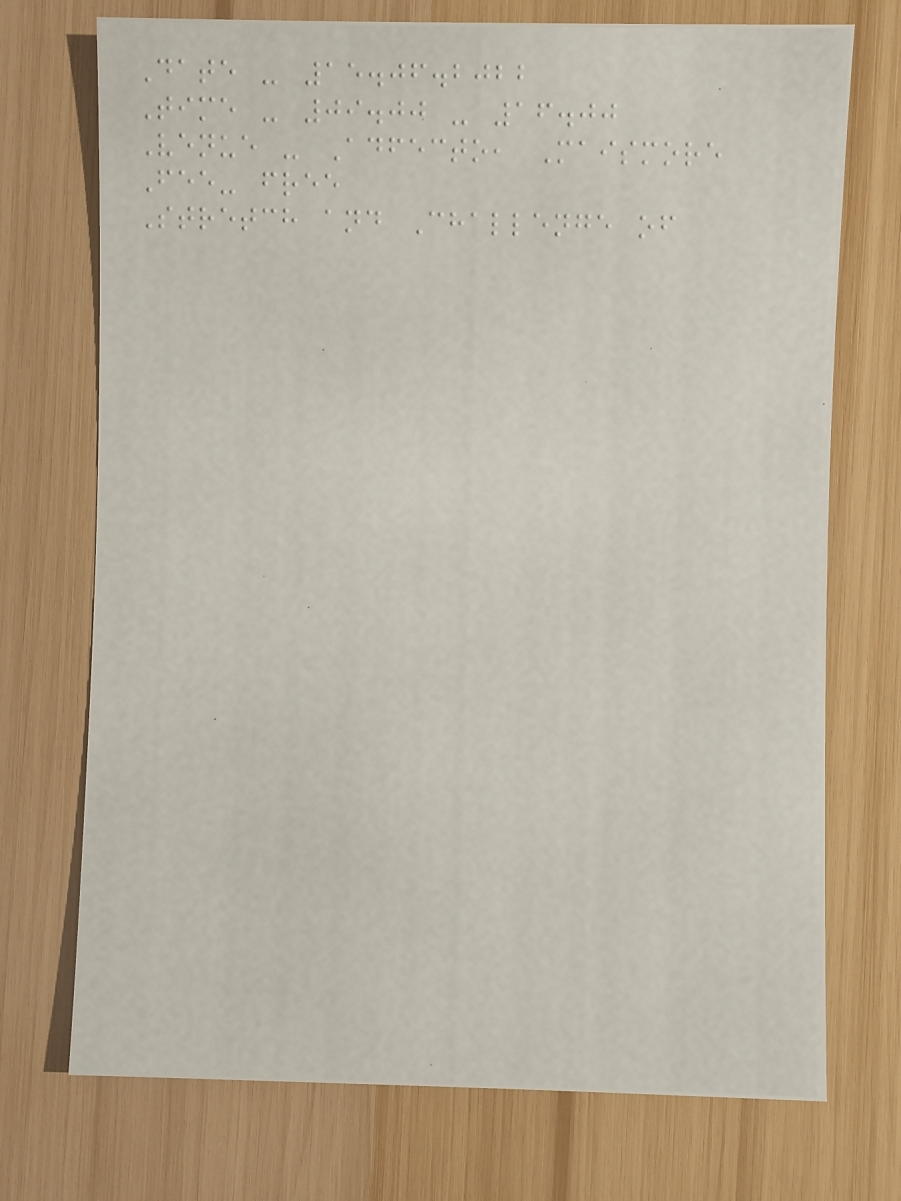Date - 15.06.2022
Time - 09.00 - 16.00
Venue - Adfecto, Maismore
Fee- free
Stretch and Challenge of
